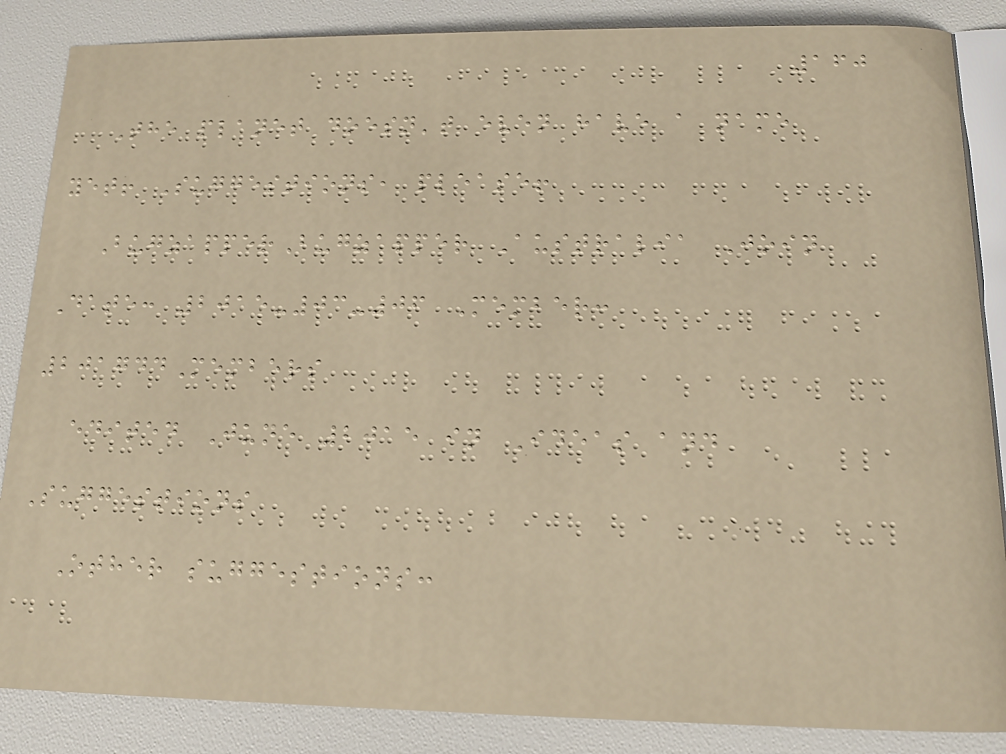160
The planet doesn't even have a name
yet! Suggestions, please!
BugzapperBugzapper Australia Join
Date: 2015-03-06 Member:
201744Members
edited June 2015 in Ideas and
Suggestions
Other suggestions:
